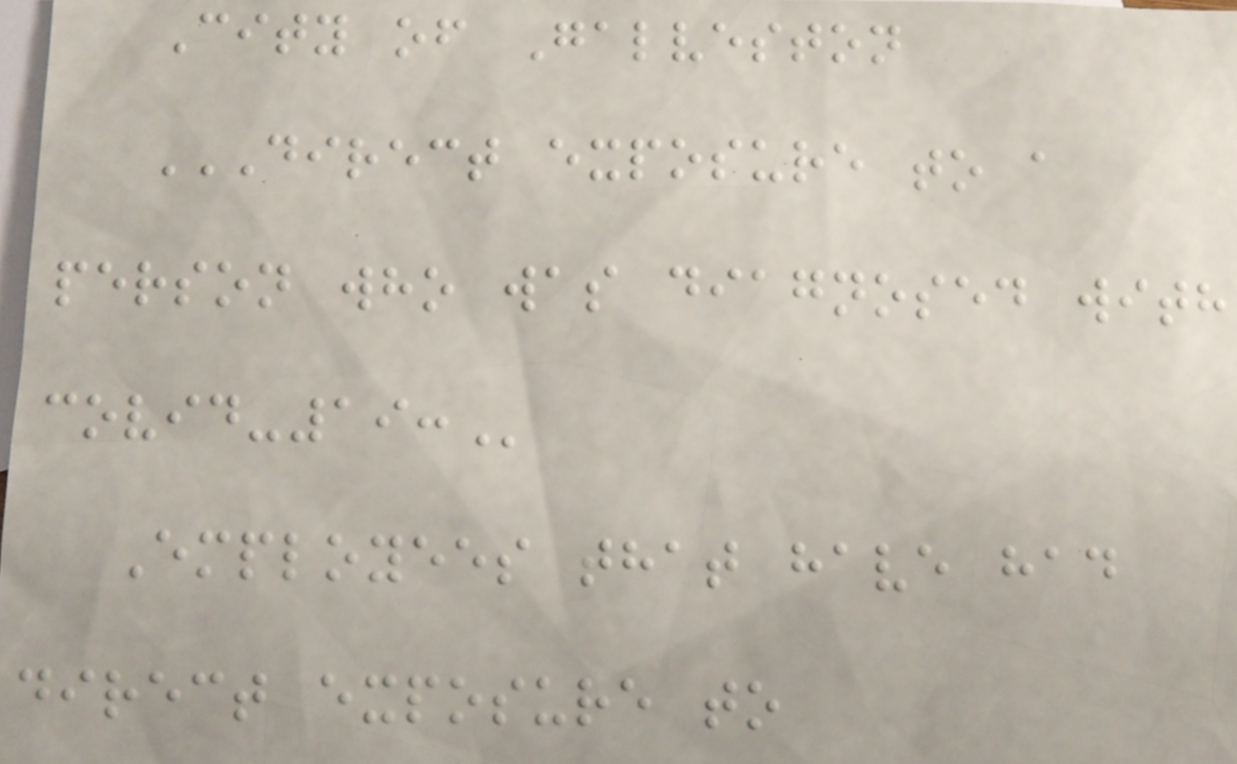City of Galveston
DIRECT EXPOSURE TO A
PERSON WHO WAS DIAGNOSED WITH
COVID-19:
Employees that have had
direct exposure to
